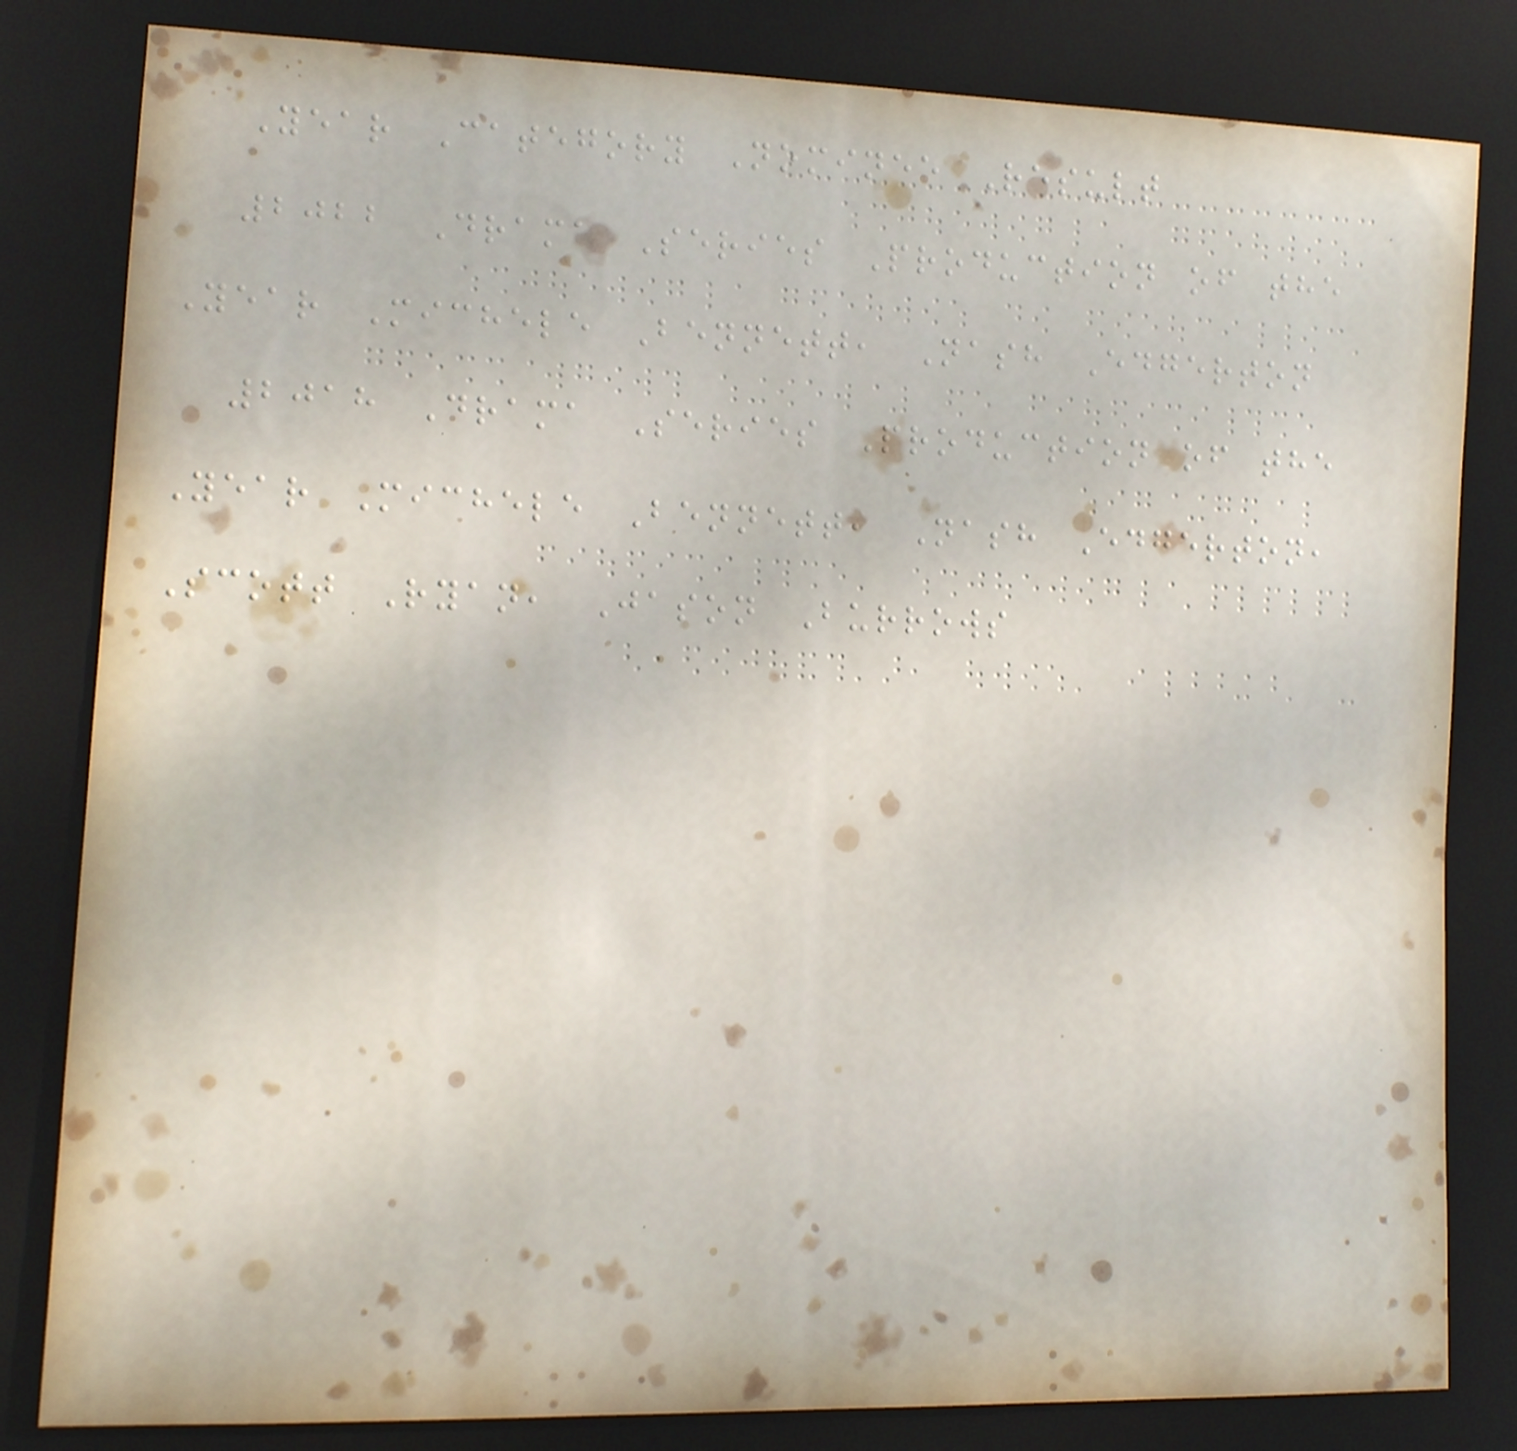Year Category Nominee Result
2022 Drama Series Production of the
Year Michele Bennett, Nash Edgerton
2018 Drama Series Production of the
Year Michele Bennett, Nash Edgerton,
Scott Ryan, Jason Burrows
